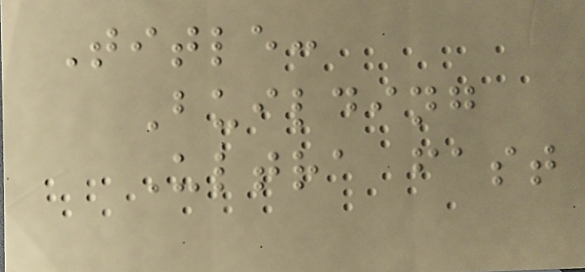Title:
Building
Ultra fast
